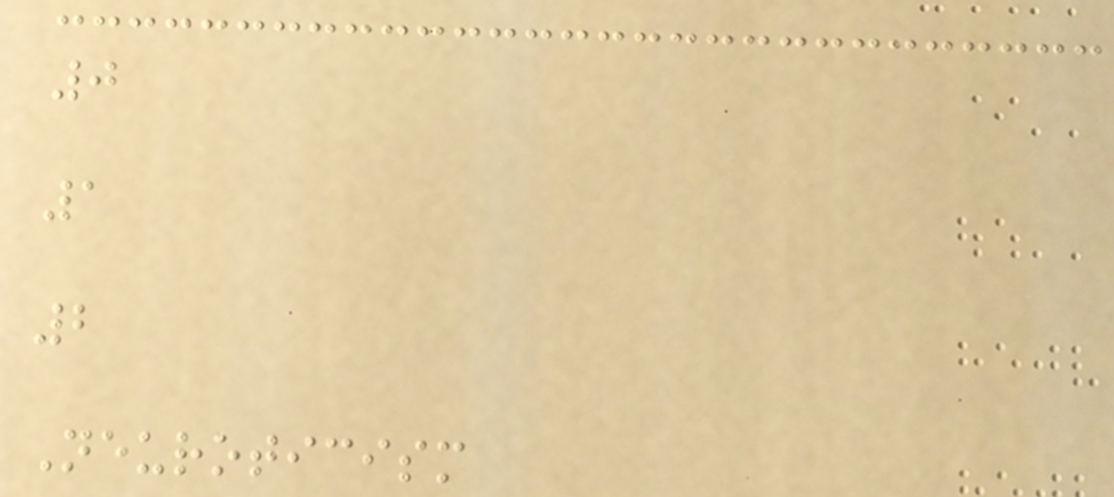0
1
2
Neuroticism
